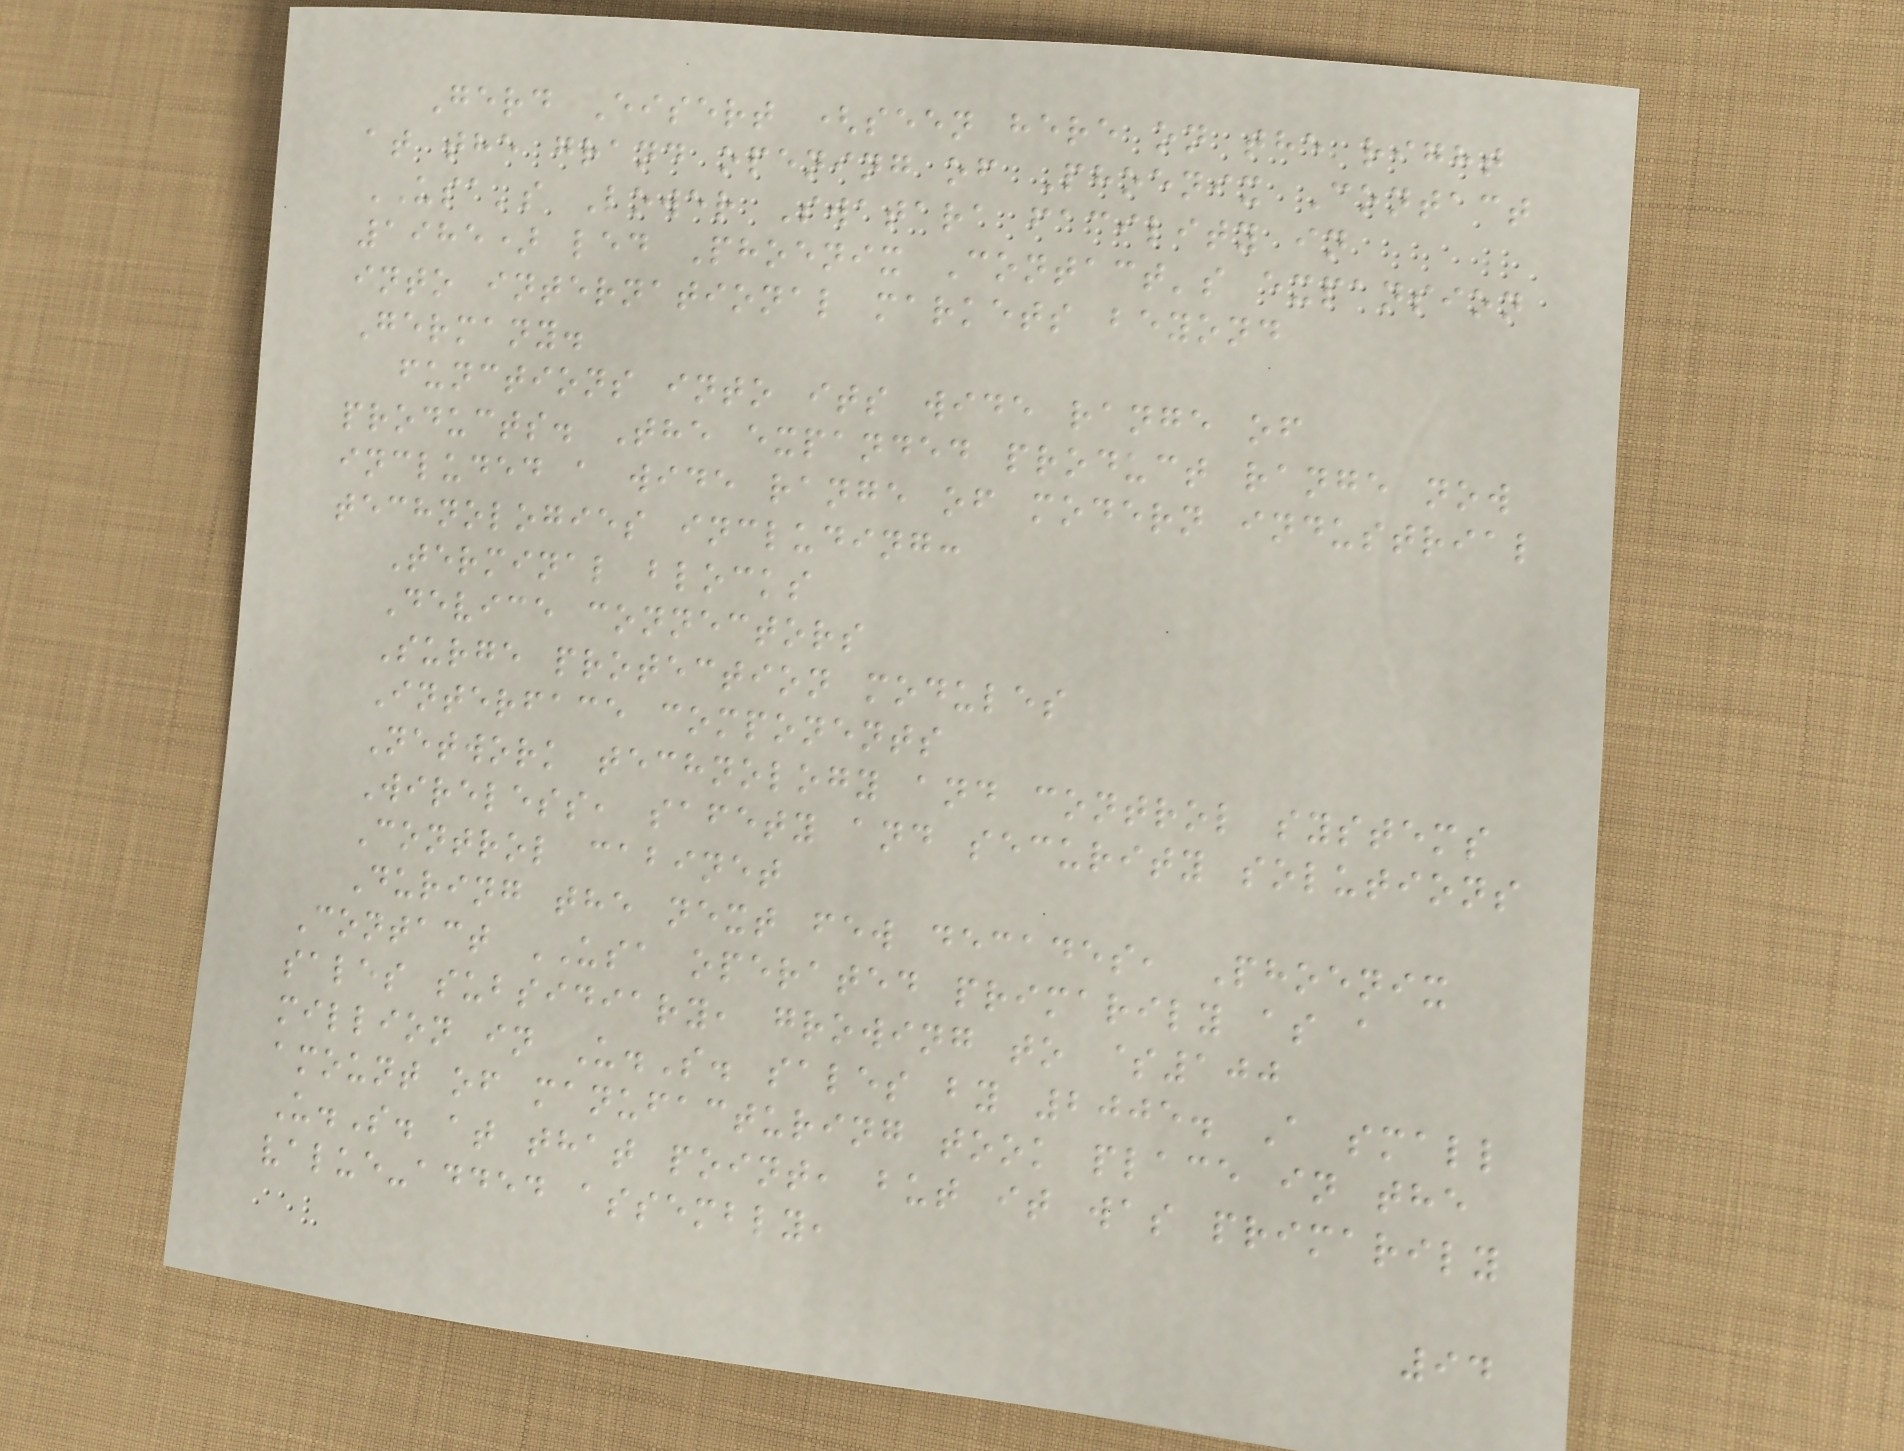Gerd Eisert (seen here on the right
at the grand opening of Phoenix Contact
USA's Lower Swatara facility in
1985) led Phoenix Contact's expansion
into international markets beyond
Germany.
functions into its wide range of
products. The expanded product range now
included a wide range of modern industrial
technologies including:
Terminal blocks
Device connectors
Surge protection modules
Interface components
Network technology and control systems
Wireless, safety and security solutions
Control cabinet
During the next few decades, Phoenix
Contact USA operated primarily as a
sales subsidiary, growing to $100
million in U.S. sales by 2005. A small
amount of manufacturing took place in the
U.S. at that point, but it was primarily
value-added assembly,
94
